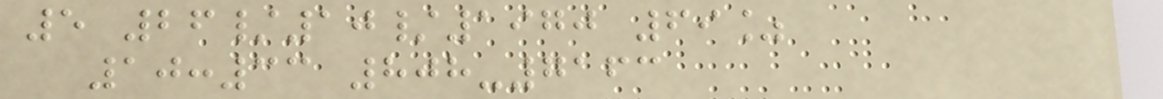5 26/10/1970 69%
10:33 808-7163
